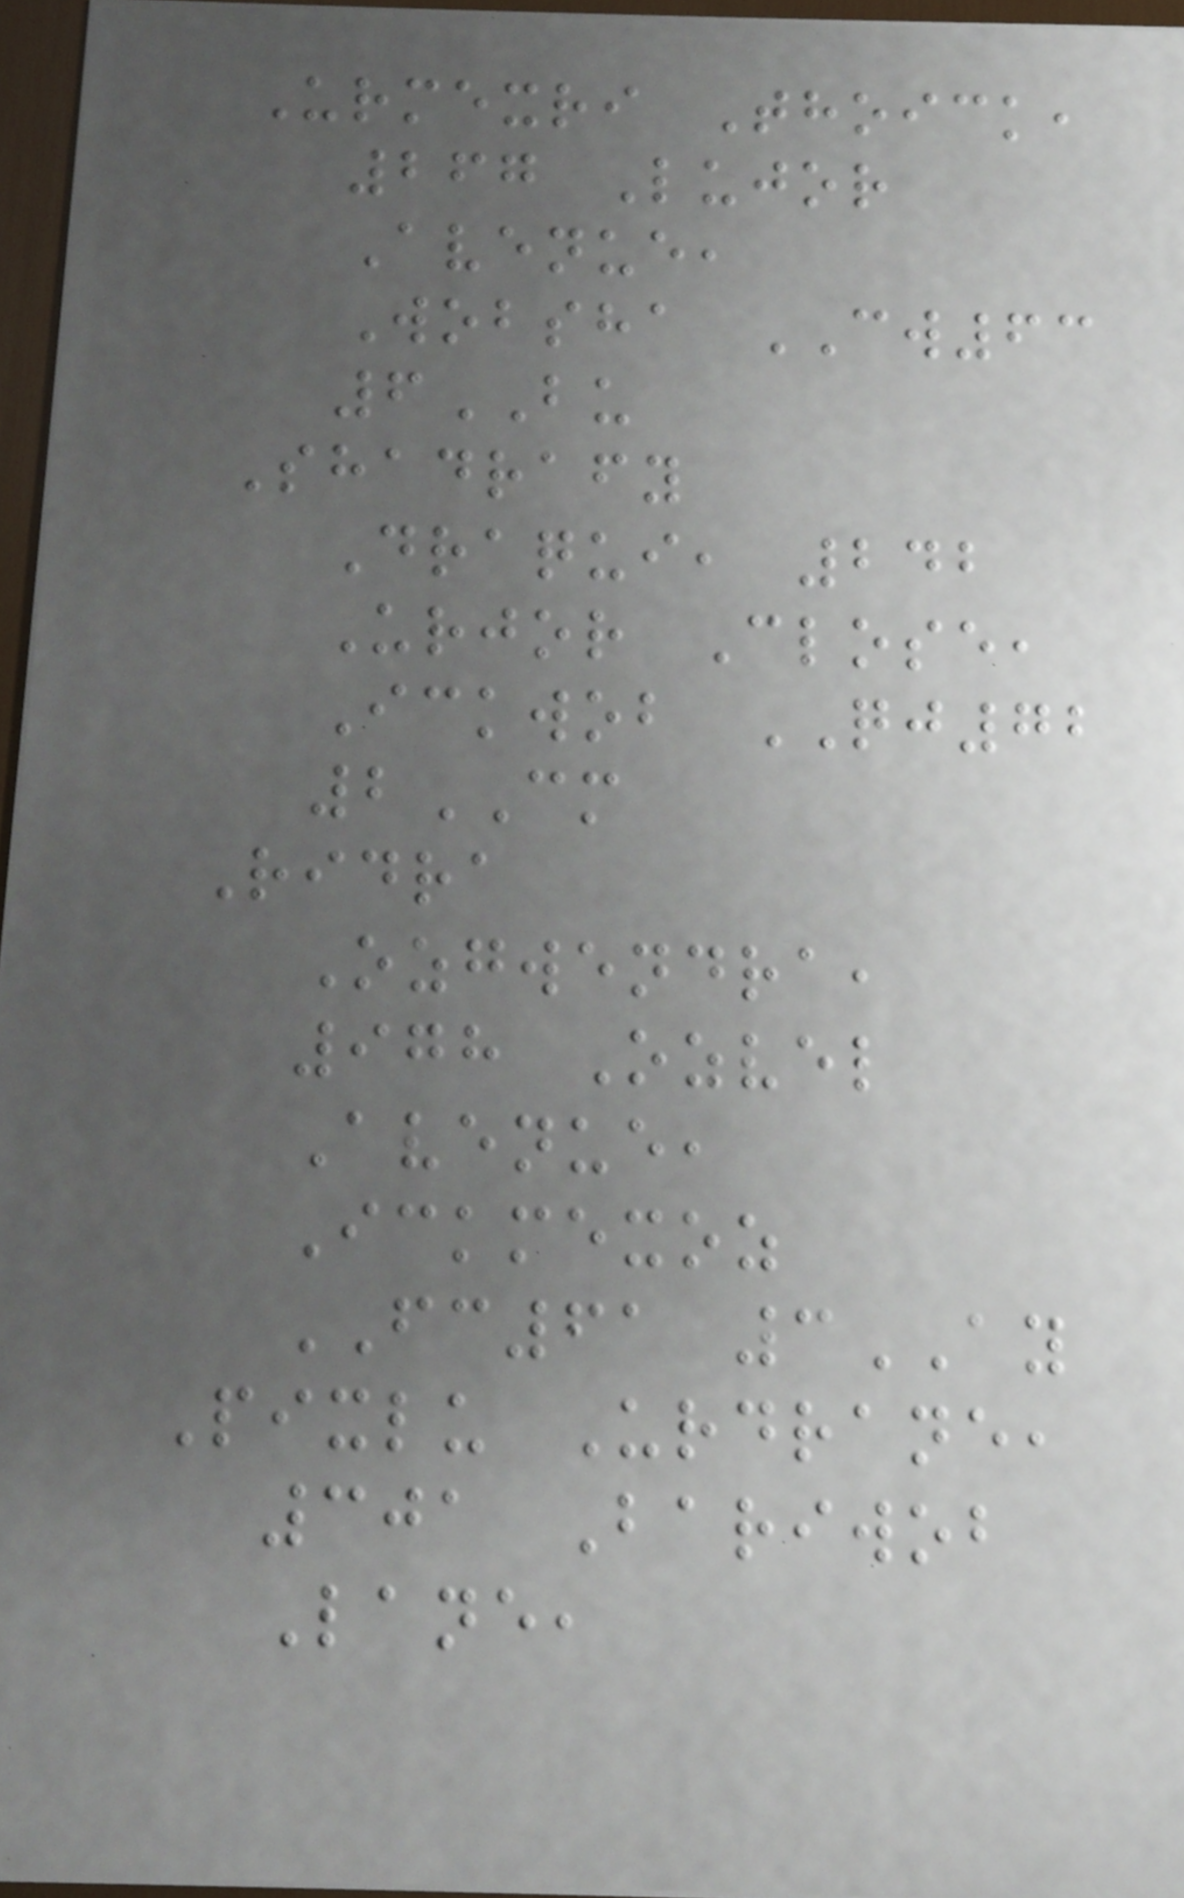Urmexri Thoick,
267 Lujor
Avenue,
Wobsha CW63
6BU
Shadrafy
Draqui, 242
Urjor Close,
Ickwob QJ72
2CM
Ridra
Ozgwendra,
978 Ozvel
Avenue,
Ickmexoz
FC61 3AY
Pixlu Urdrane,
301 Bariwob
Lane,
